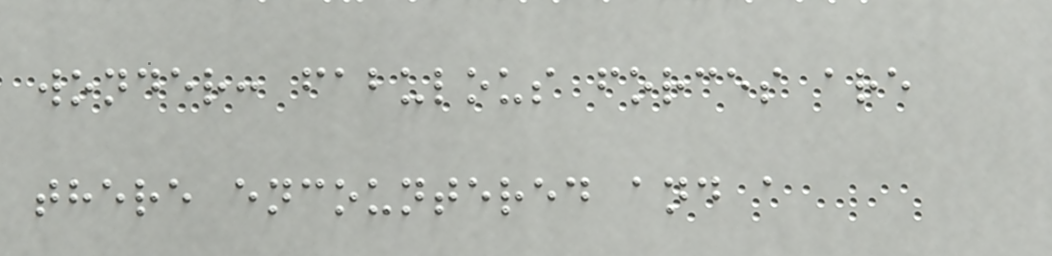wonder: fabulous forces are
there encountered and a
